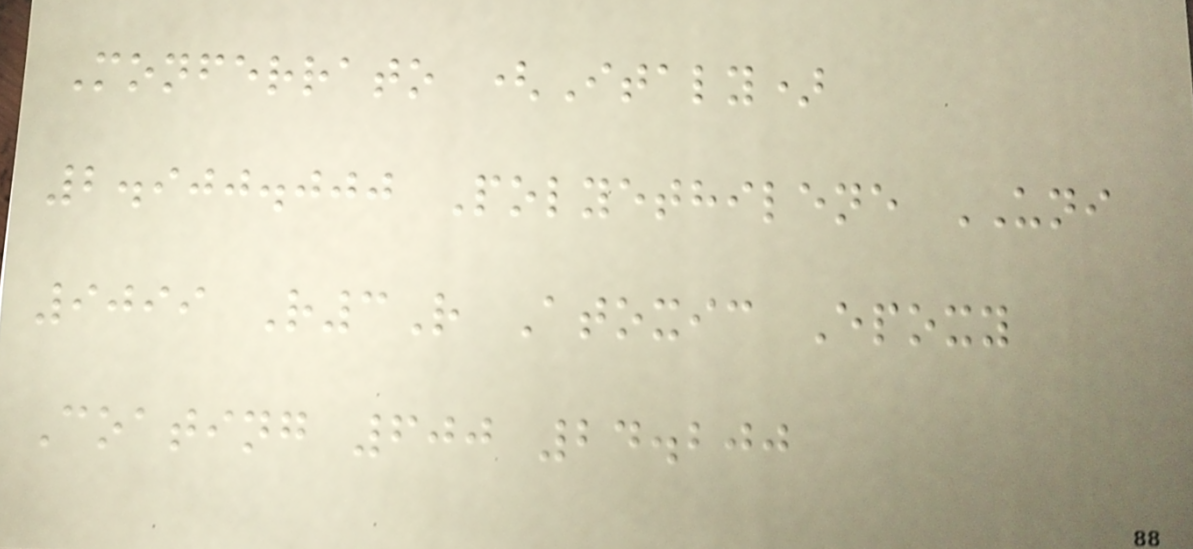Monferrato (Italy)
2.900.000 Polyethilene UNI
9099 R3R Atoxic Epoxy
Coating 600 24.200
